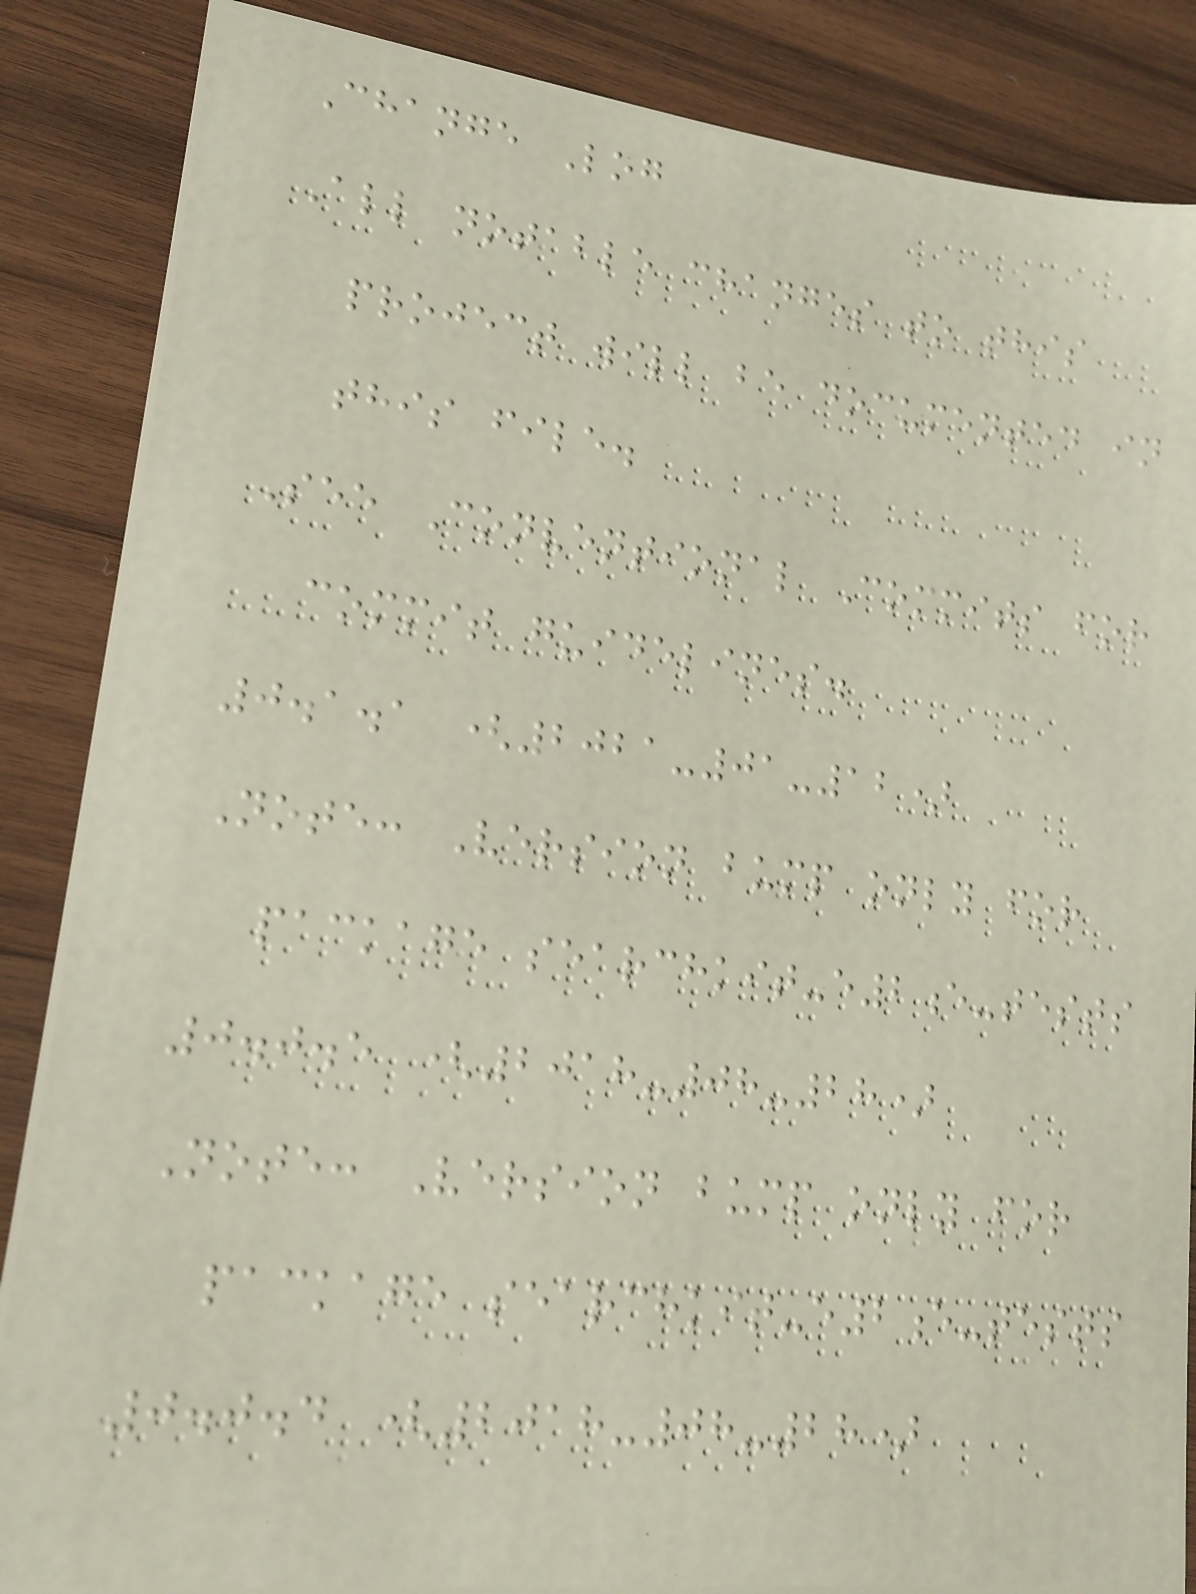Change Log
All notable changes to this
project will be documented in
this file.
See Conventional Commits for
commit guidelines.
0.1.1 (2021-01-12)
Note: Version bump only for
package searchkit-e2e-tests
0.0.5 (2018-08-28)
Note: Version bump only for
package searchkit-e2e-tests
0.0.4 (2018-08-28)
